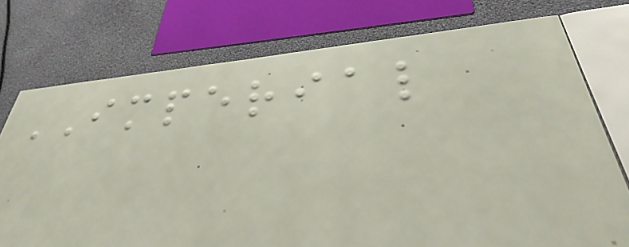IMPERIAL
